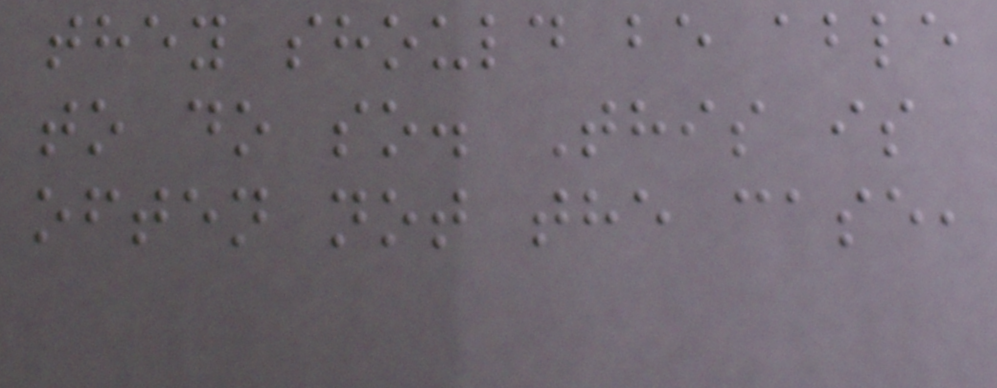they should be able
to do so. This is
often not the case,
